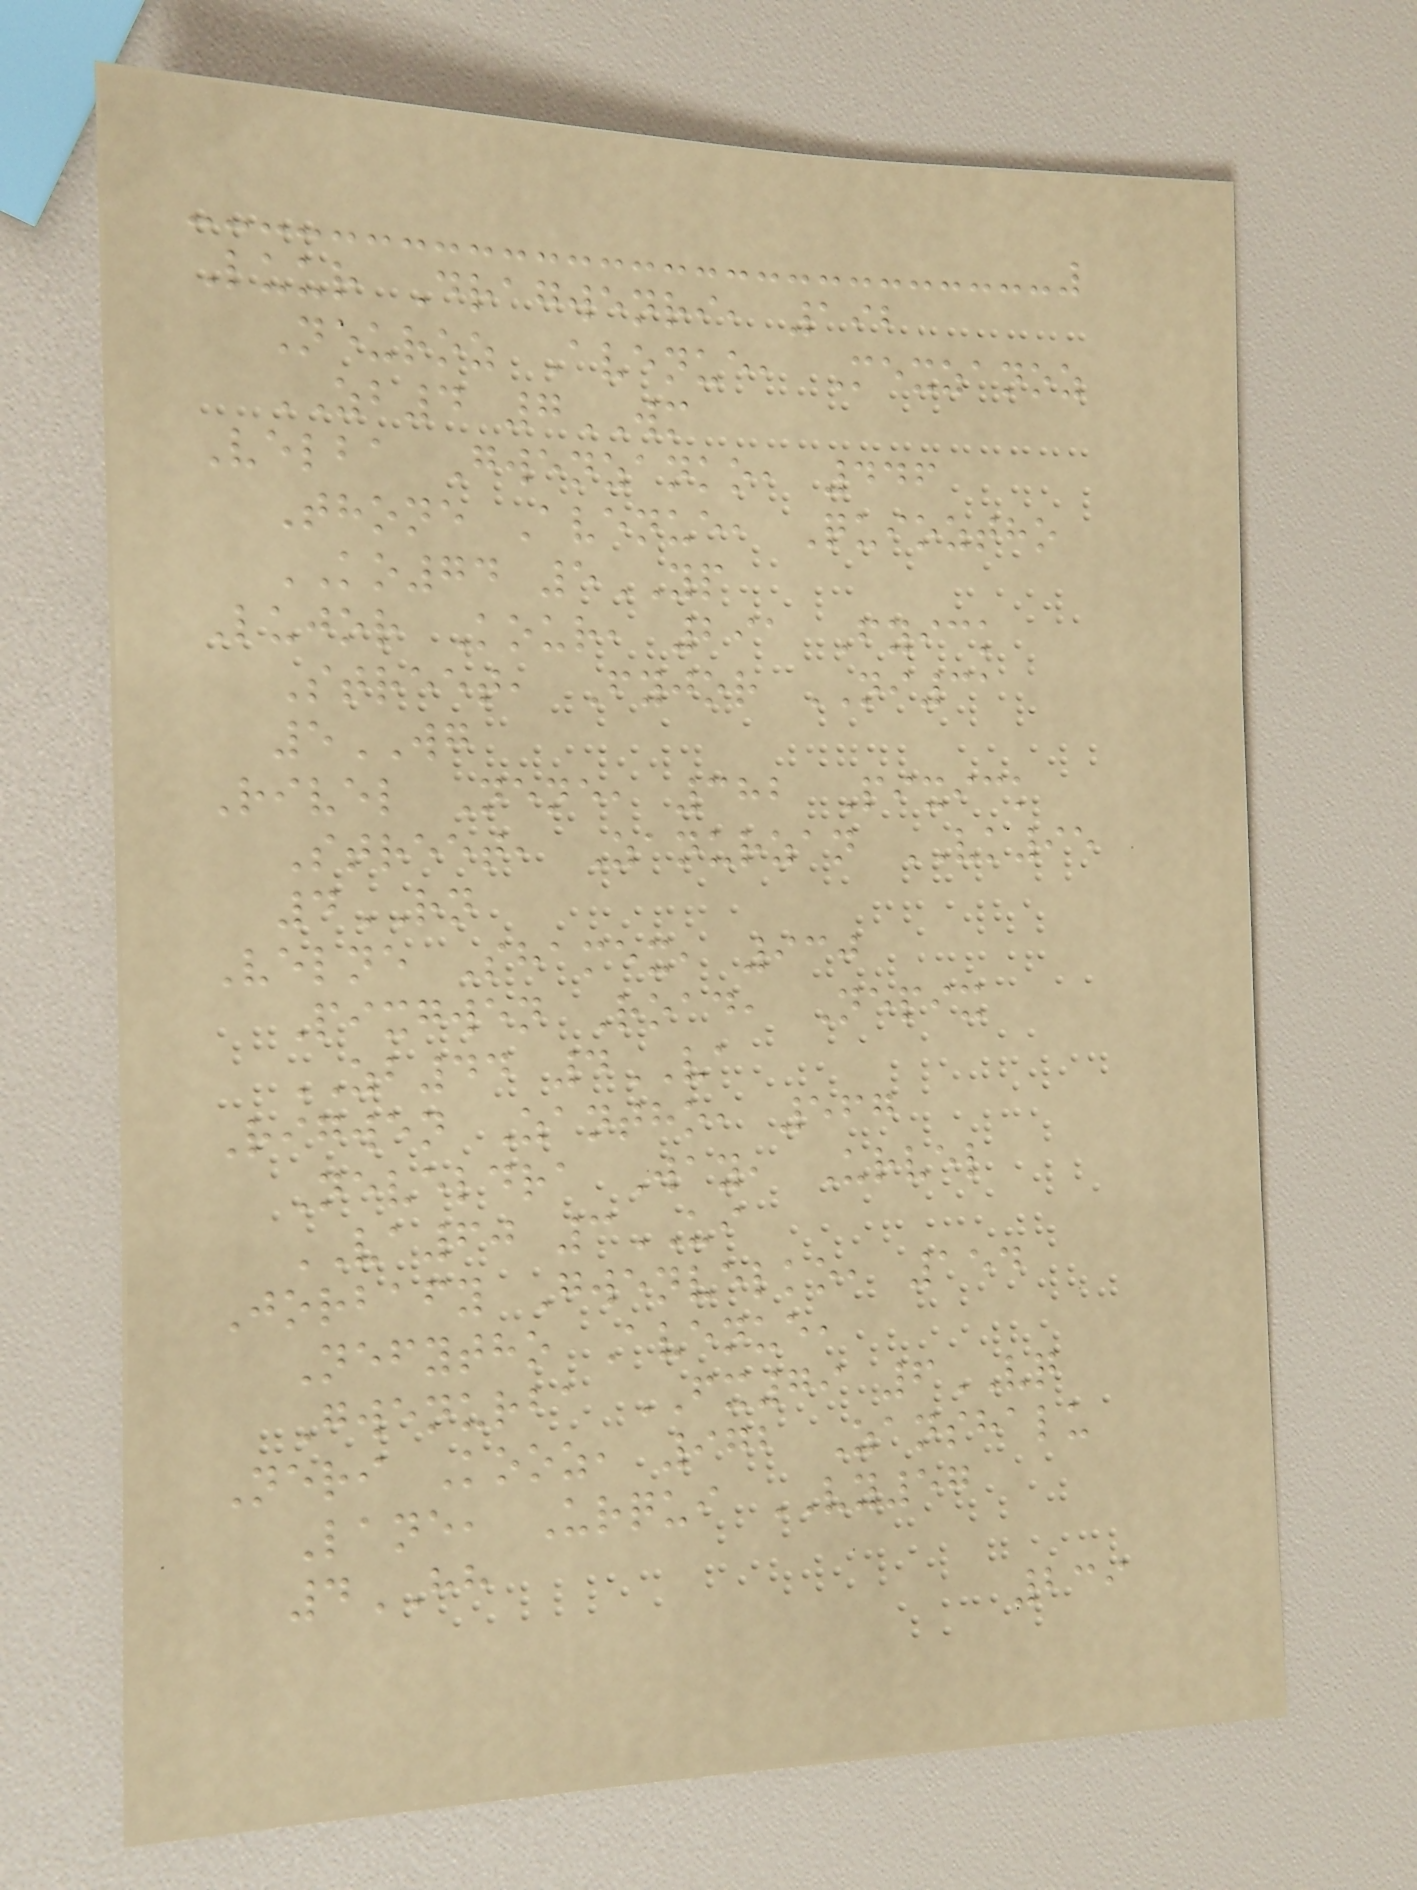Luur Dragwenri, 192
Neuroz Avenue, Mexzanoz
ZB4 7WM
Velba Gwenzanko, 446
Thone Avenue, Quioztho
KO74 5YP
Lujor Kour, 291 Fyick
Street, Fyjor NI31
5WG
Rivel Nene, 382 Pixick
Street, Zanurzan VK95
4RN
Velne Shamex, 930
Pixgwen Road, Nepix
ZB44 4VA
Rigwen Zantho, 567
Neveldra Way, Urvel
VA60 3UI
Jorbafy Gwenvelko, 154
Nefytho Avenue,
Gwenurba FX79 6VQ
Neri Kooz, 972 Zanshalu
Lane, Urqui VY57
4HH
239
